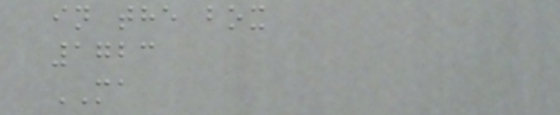in the box
1723
MA
